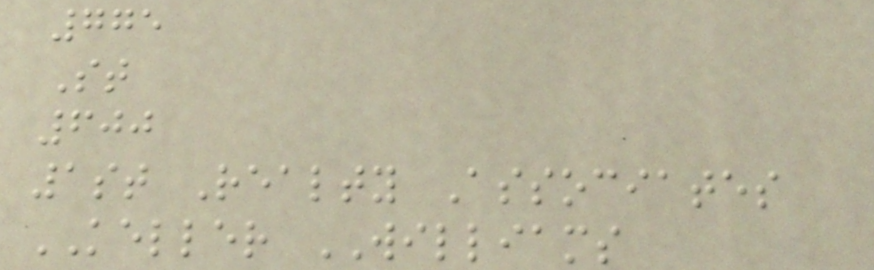775
St
600
1st Realty Associates
KELLER WILLIAMS
